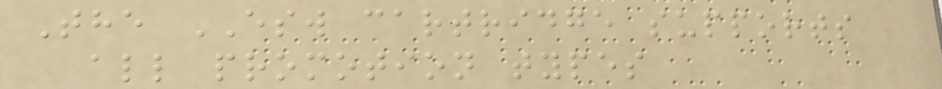The ESW cartridge supports
all promotion types
